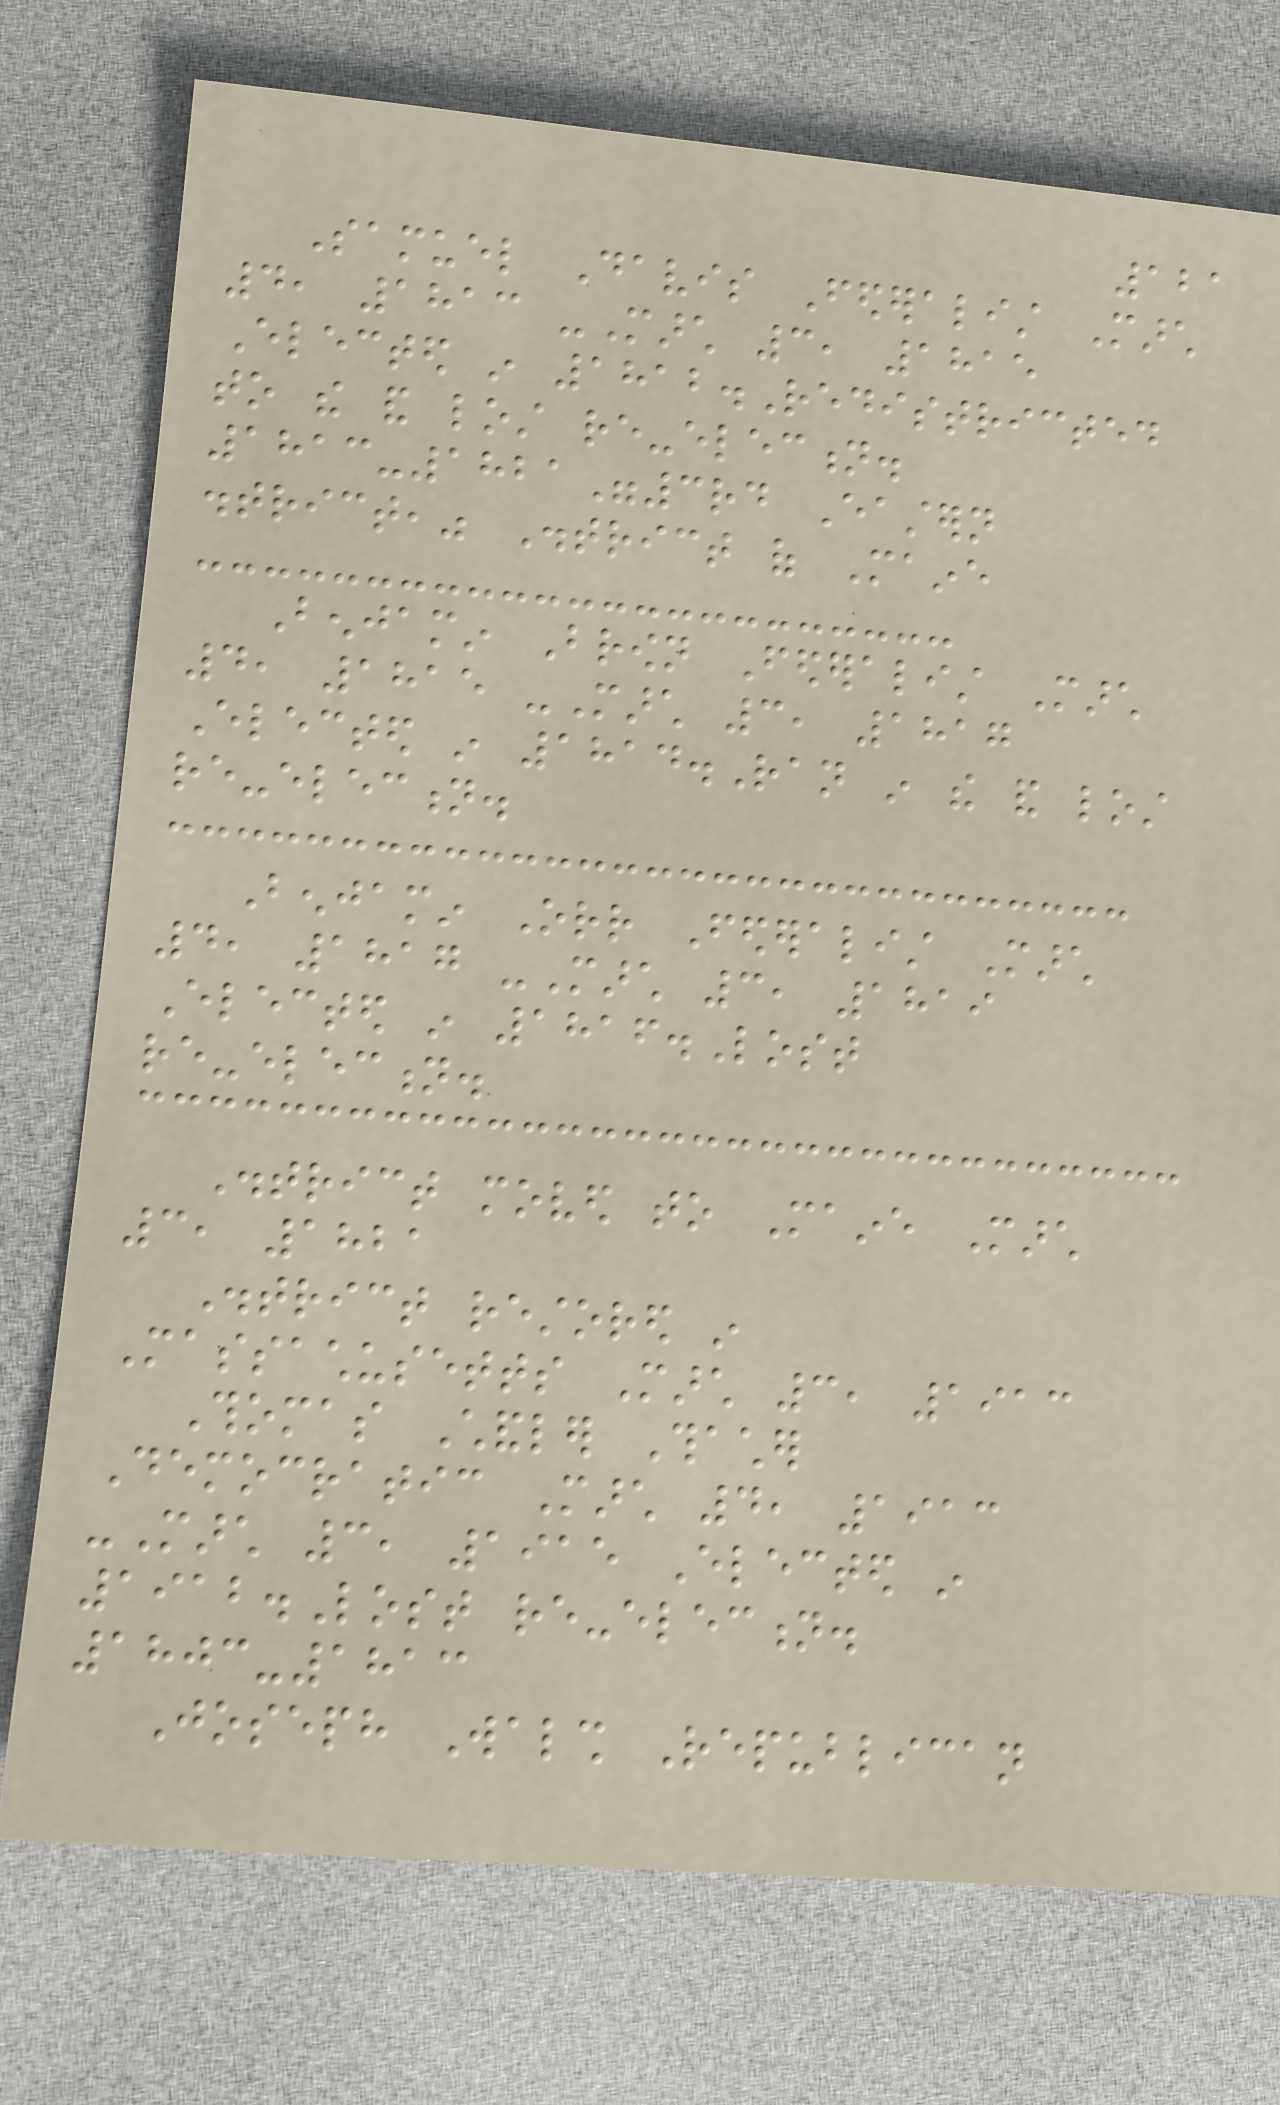121
Samuel Davis Federalist March
4, 1813 -March 3, 1815
Elected in 1812.Redistricted
to the and lost re-election.
1813-1821"3rd Eastern
district," District of Maine
Benjamin Brown Federalist March
4, 1815 -March 3, 1817
Elected in 1814.Ran in the and lost
re-election.
Benjamin Orr Federalist March
4, 1817 -March 3, 1819
Elected in 1816.Lost
re-election.
District moved to Maine March
3, 1821
District restored in
Massachusetts March 3, 1913
Thomas Chandler Thacher
Democratic March 4, 1913
-March 3, 1915 Elected in
1912.Lost re-election.
1803-1813
Joseph Walsh Republican
